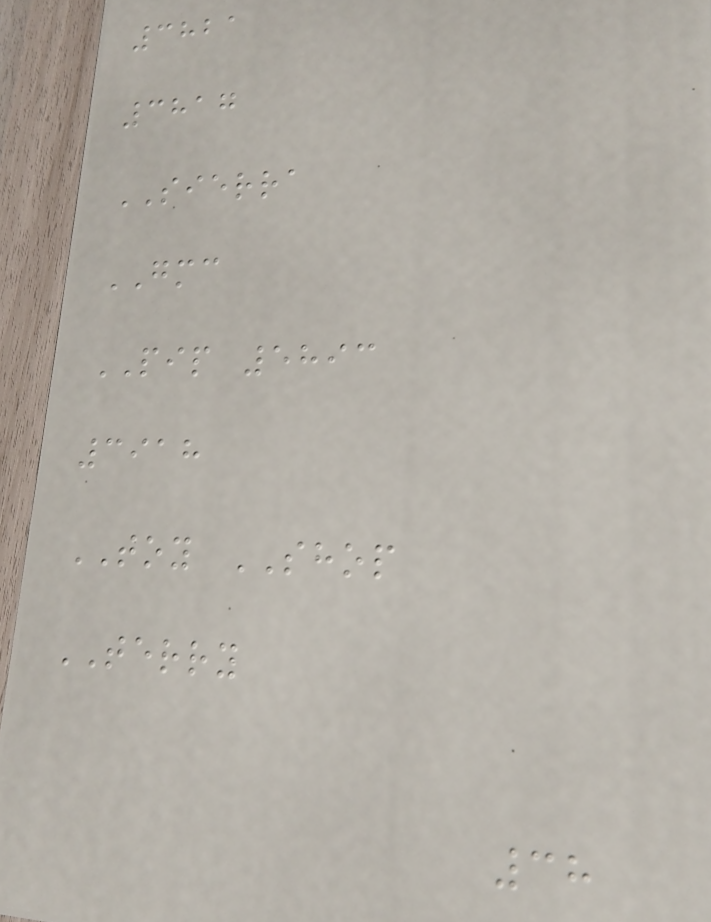3821
3817
SIERRA
GMC
PIP 5893
3918
TOY SHOP
TERRY
38
